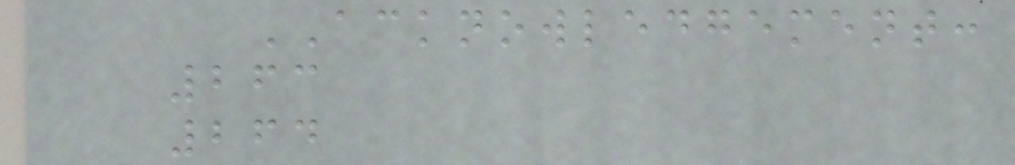ACKNOWLEDGEMENT:
263
264
